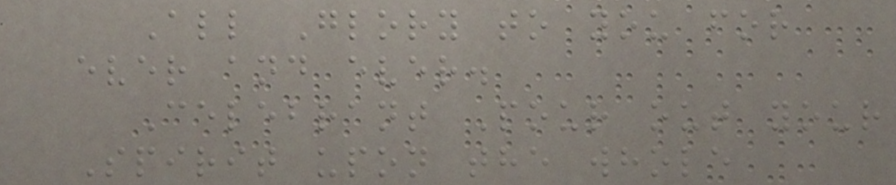All Glory to you for
ever and ever.
Celebrant Pour out your
Spirit upon the whole
